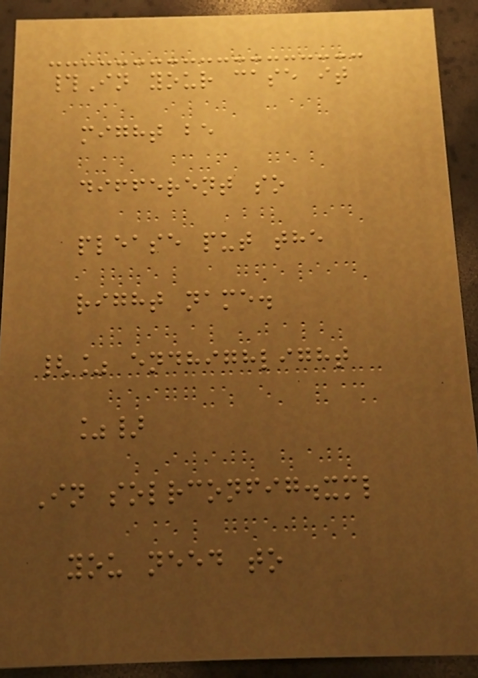#In your case it
might be
different so
please put the
right name.
{% endhighlight
%}
In solrconfig.xml
you need to
